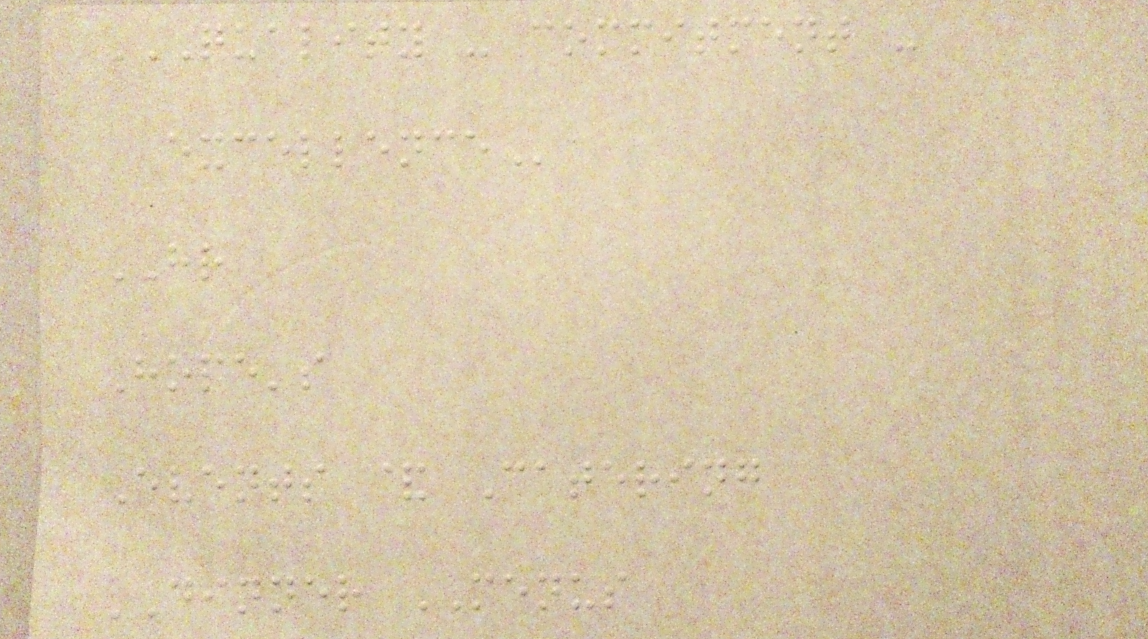QUALITY - COMMITMENT -
EXCELLENCE
HR
Hope's
Events & Catering
DINNER MENUS
